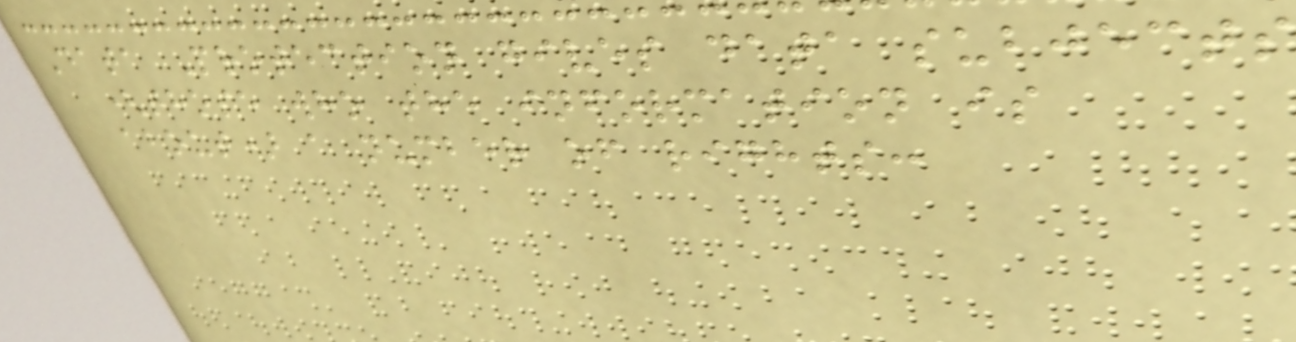Data Protection gives data subjects
(those who the information is
about) a number of rights:
